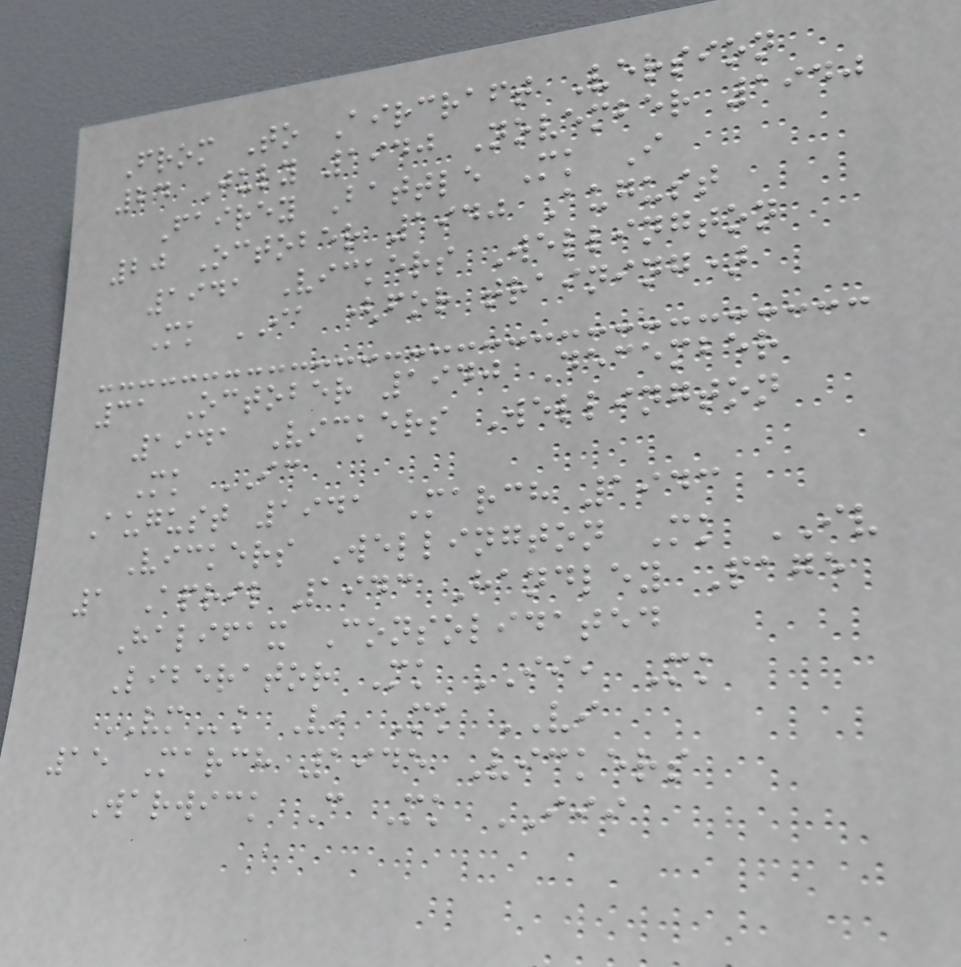From To Aircraft Version
24 July 1940 November 1940
Fairey Battle Mk I
20 October 1940 August
1941 Vickers Wellington
Mk IA (for training)
31 October 1940 December
1941 Vickers Wellington
Mk IC
August 1941 March 1943
Vickers Wellington Mk IV
1 April 1943 Handley Page
Halifax Consolidated
Liberator Mk II, Mk
VMk V, Mk VI
15 March 1945 Vickers
Warwick C Mk III
